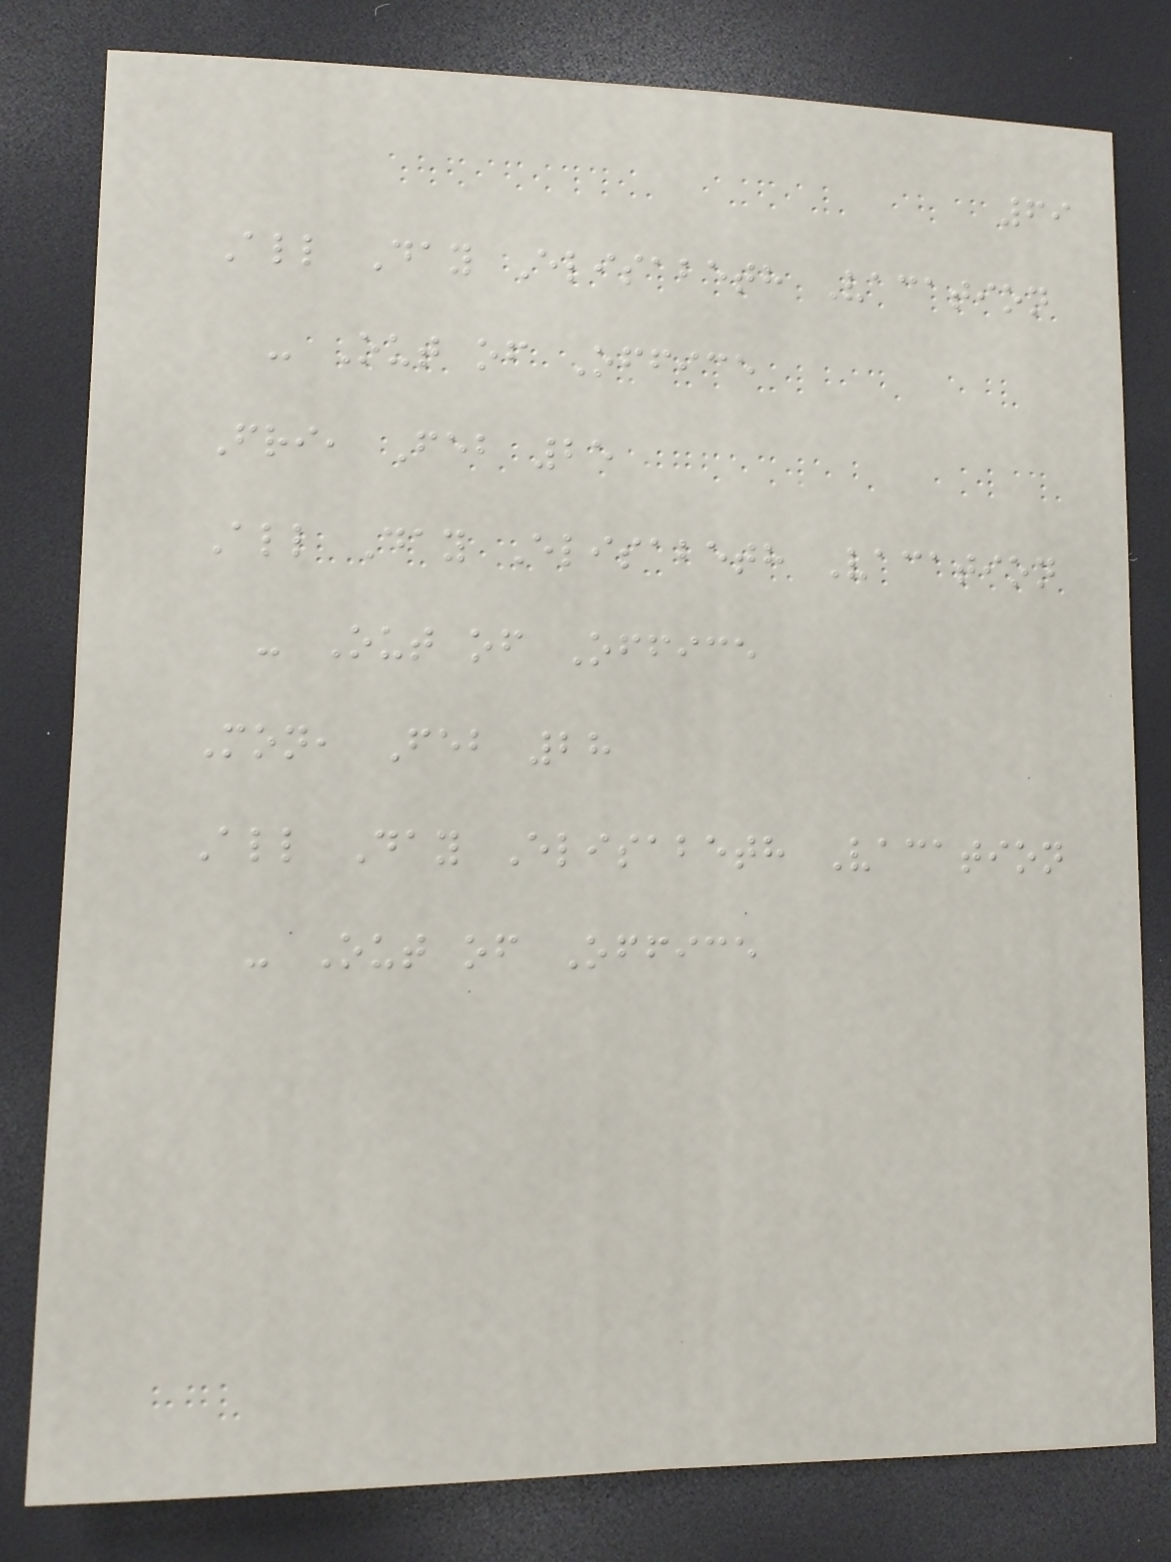69
All Day Elisabeth Vacation
- Out of Office
Fri, Feb 25
All Day Elisabeth Vacation
- Out of Office
Mon, Feb 28
All Day Elisabeth Vacation
- Out of Office
